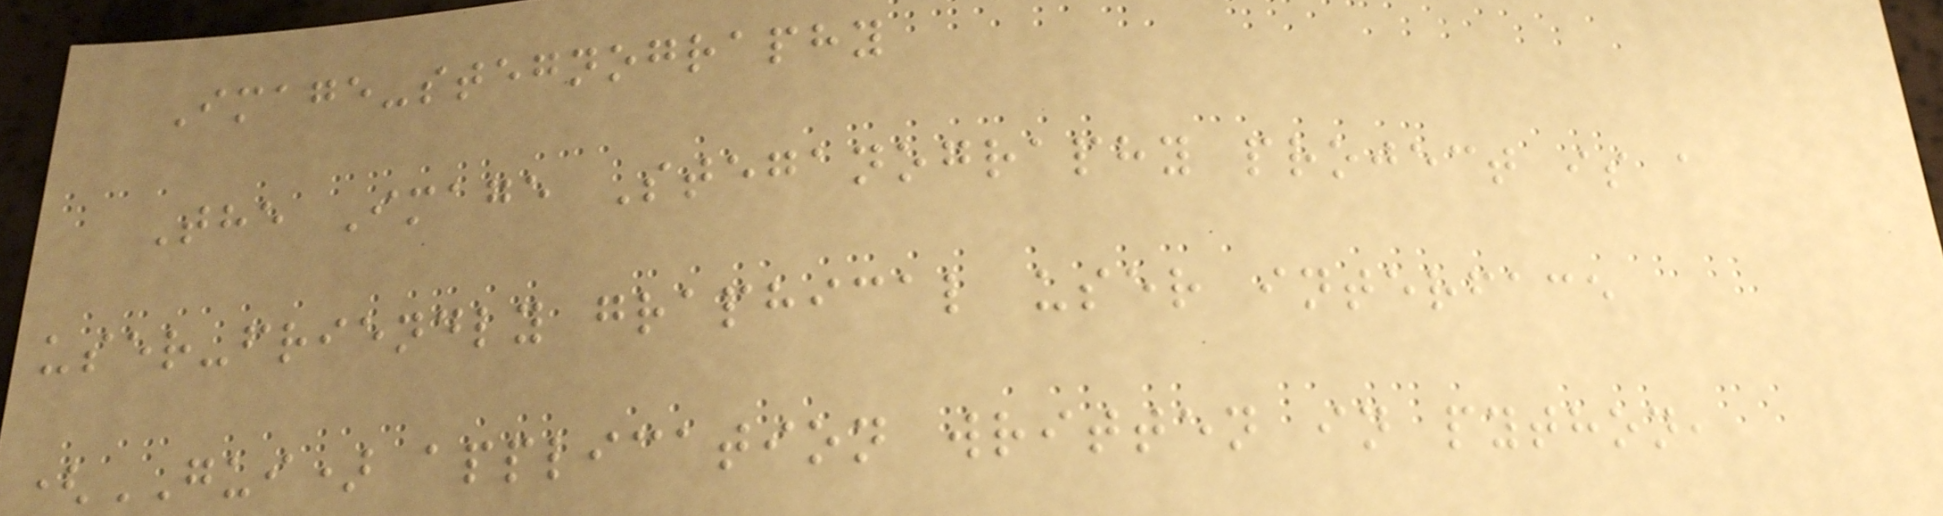Image-stegnography
The Image Steganography project is a
user-friendly graphical user interface
(GUI) application written in python,
